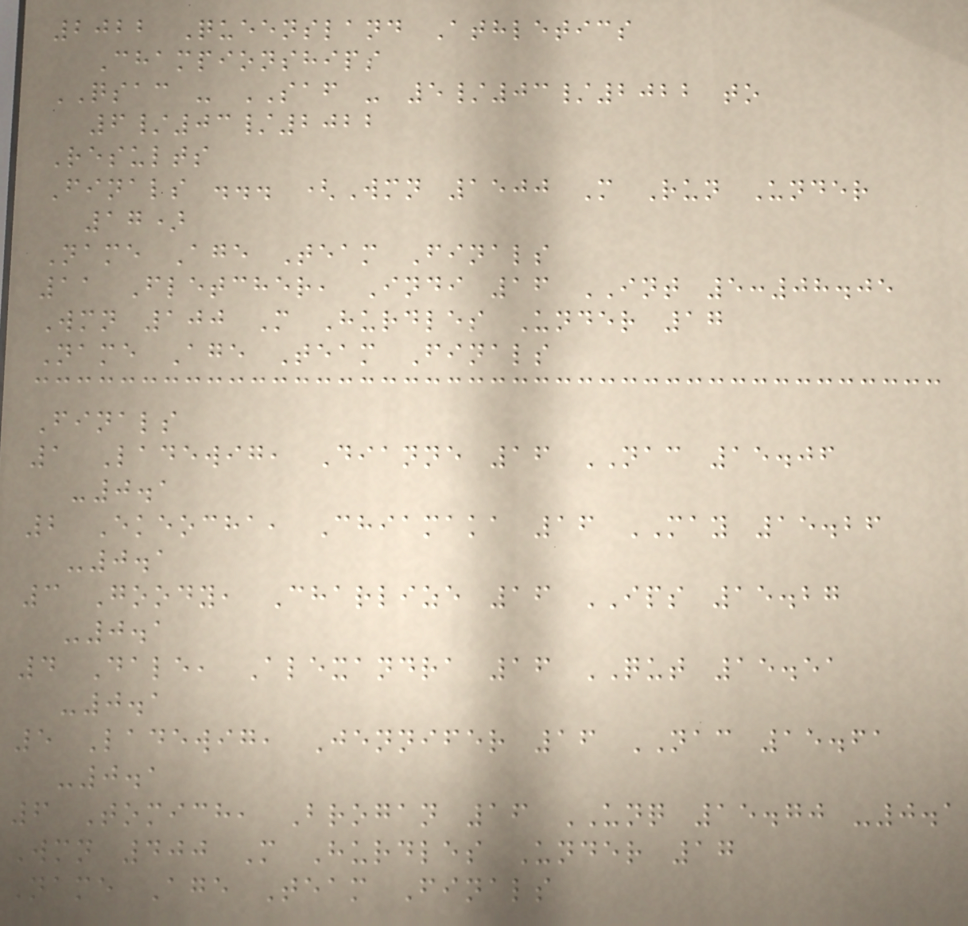2022 Queensland Athletics
Championships
QSAC - SAF - 5/03/2022 to
6/03/2022
Results
Finals ... (Wmn 1500 M Run Under
17)
Name Age Team Finals
11 Fletcher, Indi 16 INT 5:08.05
Wmn 100 M Hurdles Under 17
Name Age Team Finals
Finals
1 Ladewig, Dianne 16 NAC 15.06
-0.1
2 Ekeocha, Chiamaka 16 MAY 15.26
-0.1
3 Goody, Charlize 16 IPS 15.27
-0.1
4 Dale, Alexandra 16 QUT 15.51
-0.1
5 Ladewig, Jennifer 16 NAC 15.61
-0.1
6 Tomich, Brogan 16 UNQ 15.70 -0.1
Wmn 400 M Hurdles Under 17
Name Age Team Finals
